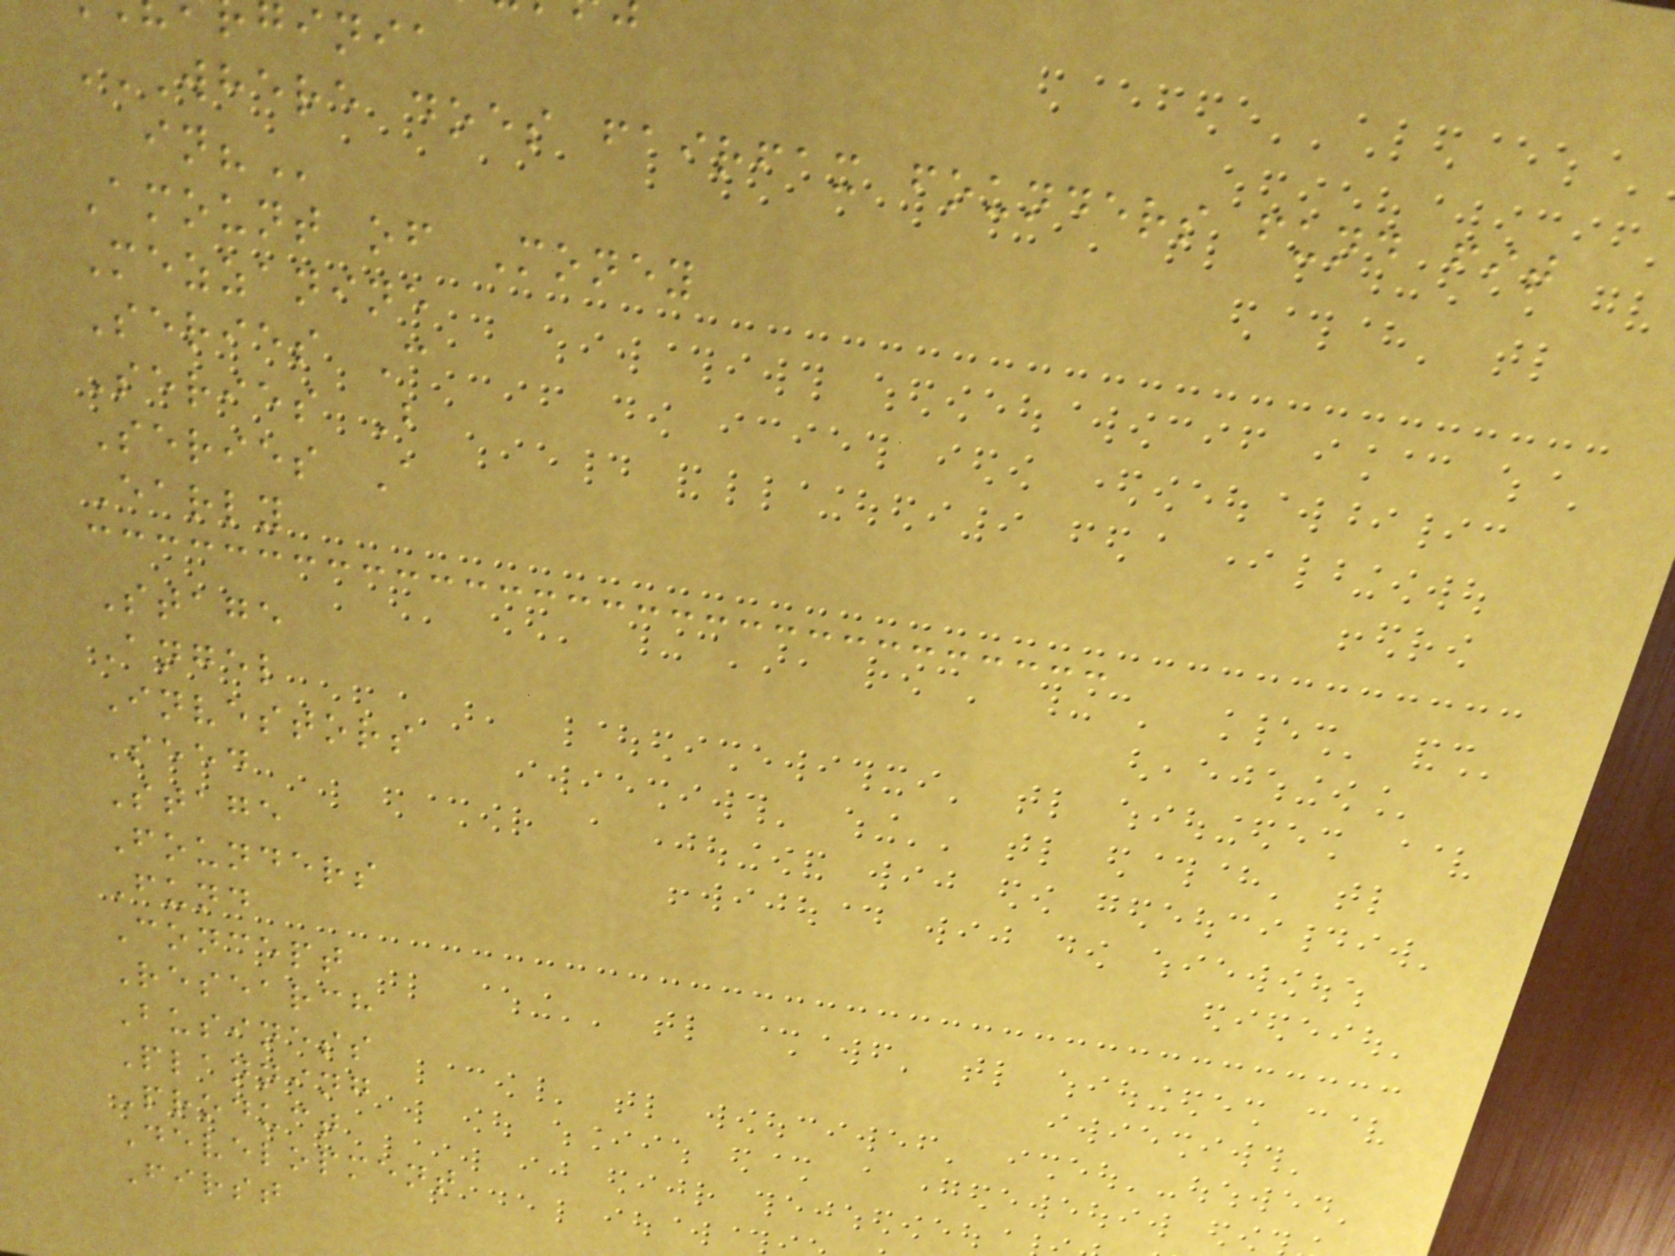inia
WHERE DOES FAIRFAX FOUNDERS FUND FIT
Amount of Money
Mezzanine
Series C
Series B
Series A
Early
Stage
Angel
Investors
Seed
Stage
Founders
Fund
Concept
Research
Business
Planning
Product
Development
First
